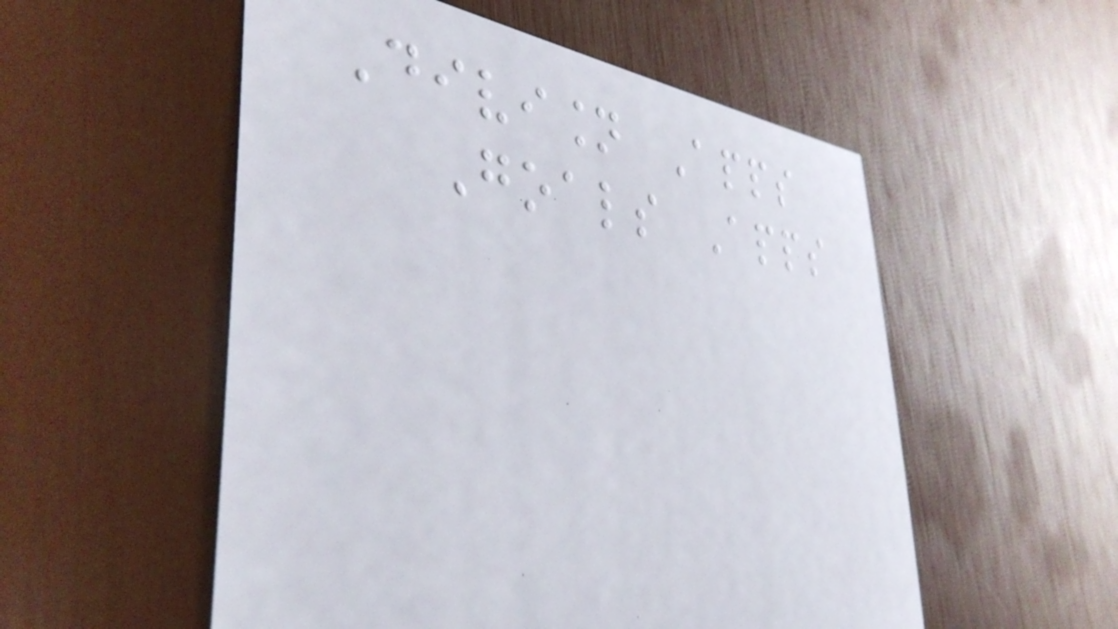Division Apps
Goals Apps
